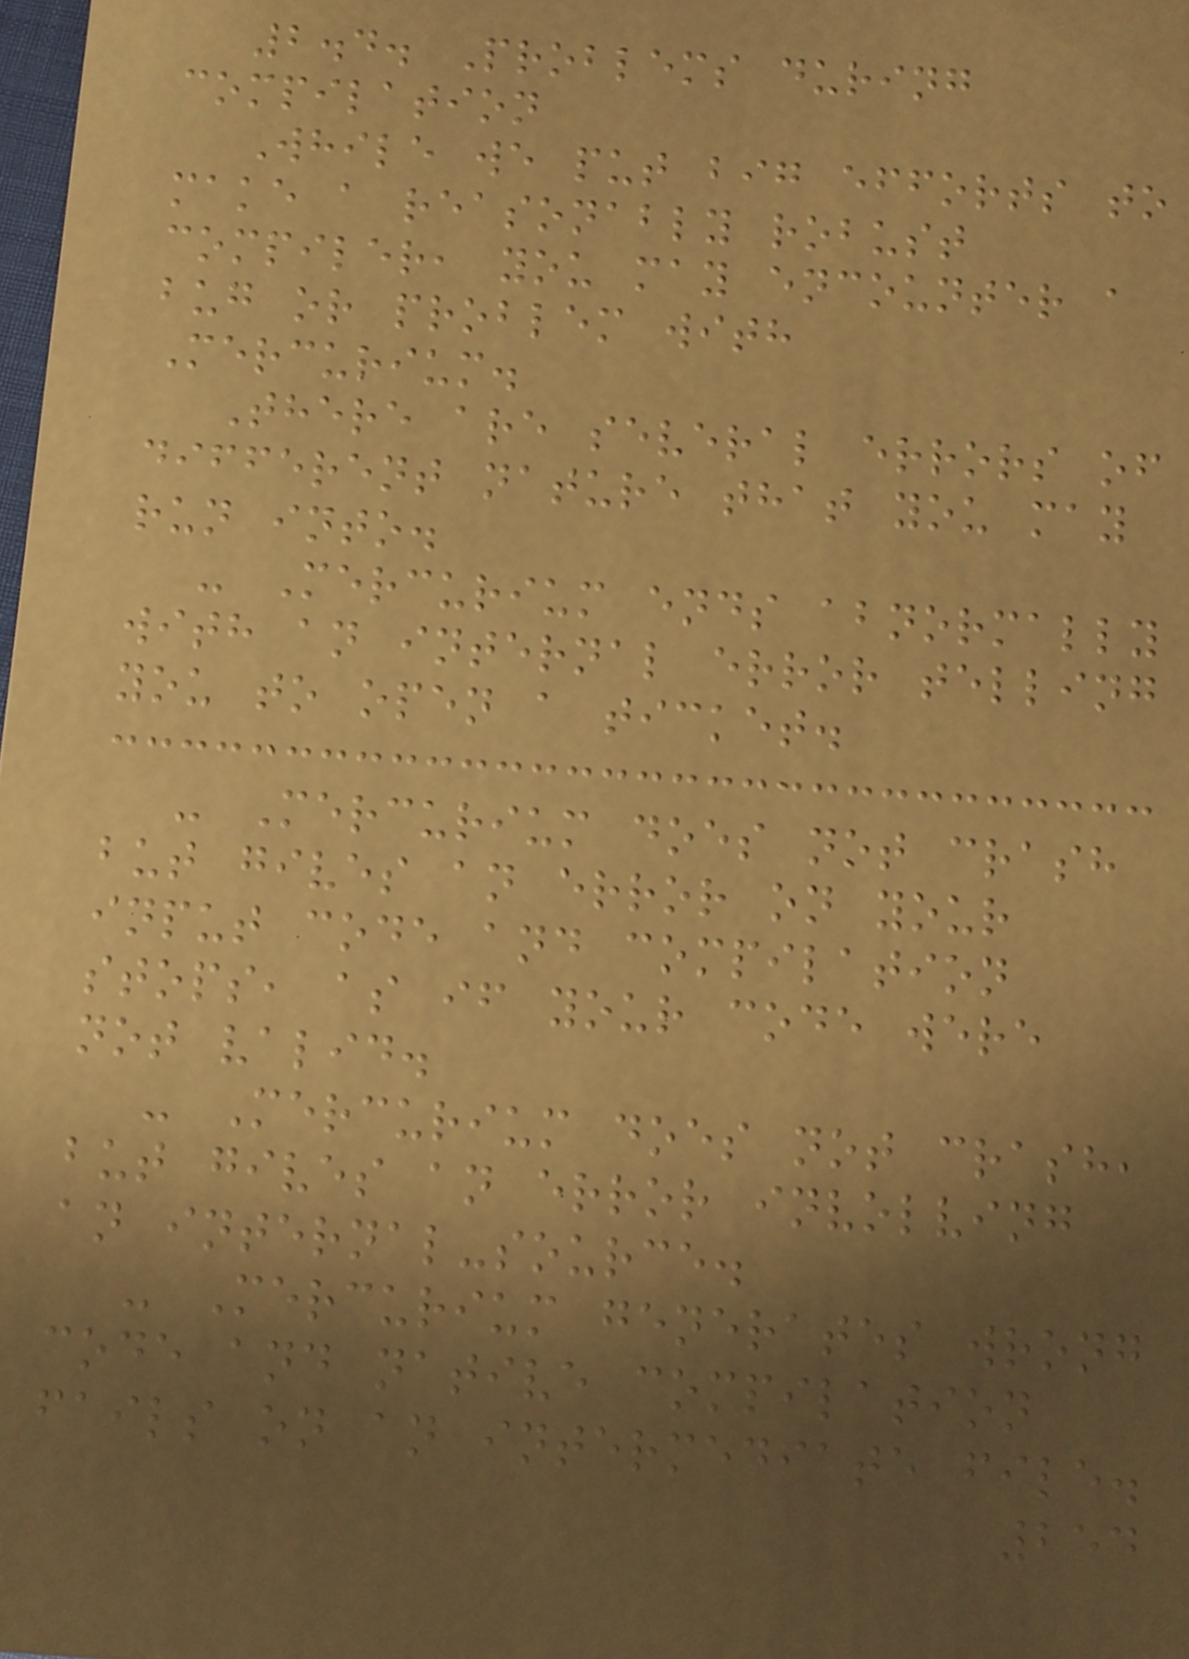2.4. Problems during
compilation
While we put big efforts to
make a reasonably robust
compiler, you may encounter a
bug or problem with
Mercurium.
There are several errors of
different nature that you may
run into.
- Mercurium ends abnormally
with an internal error telling
you to open a ticket.
- Mercurium does not crash
but gives an error on your
input code and compilation
stops, as if your code were
not valid.
- Mercurium does not crash,
but gives an error involving
an internal-source.
- Mercurium generates wrong
code and native compilation
fails on an intermediate file.
254
